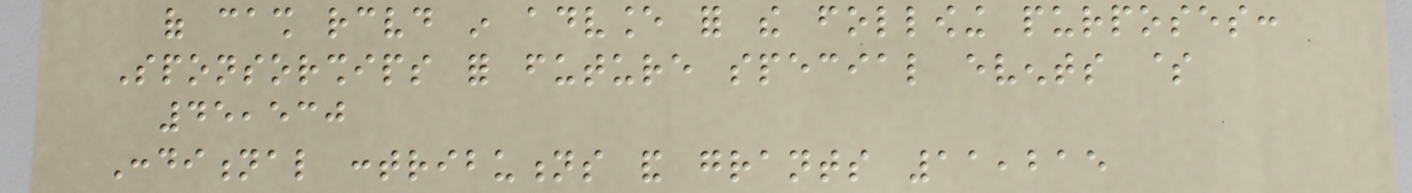of cash received in advance for the following purposes:
Sponsorships for future special events $
45,530
Conditional contributions and grants 11,215
